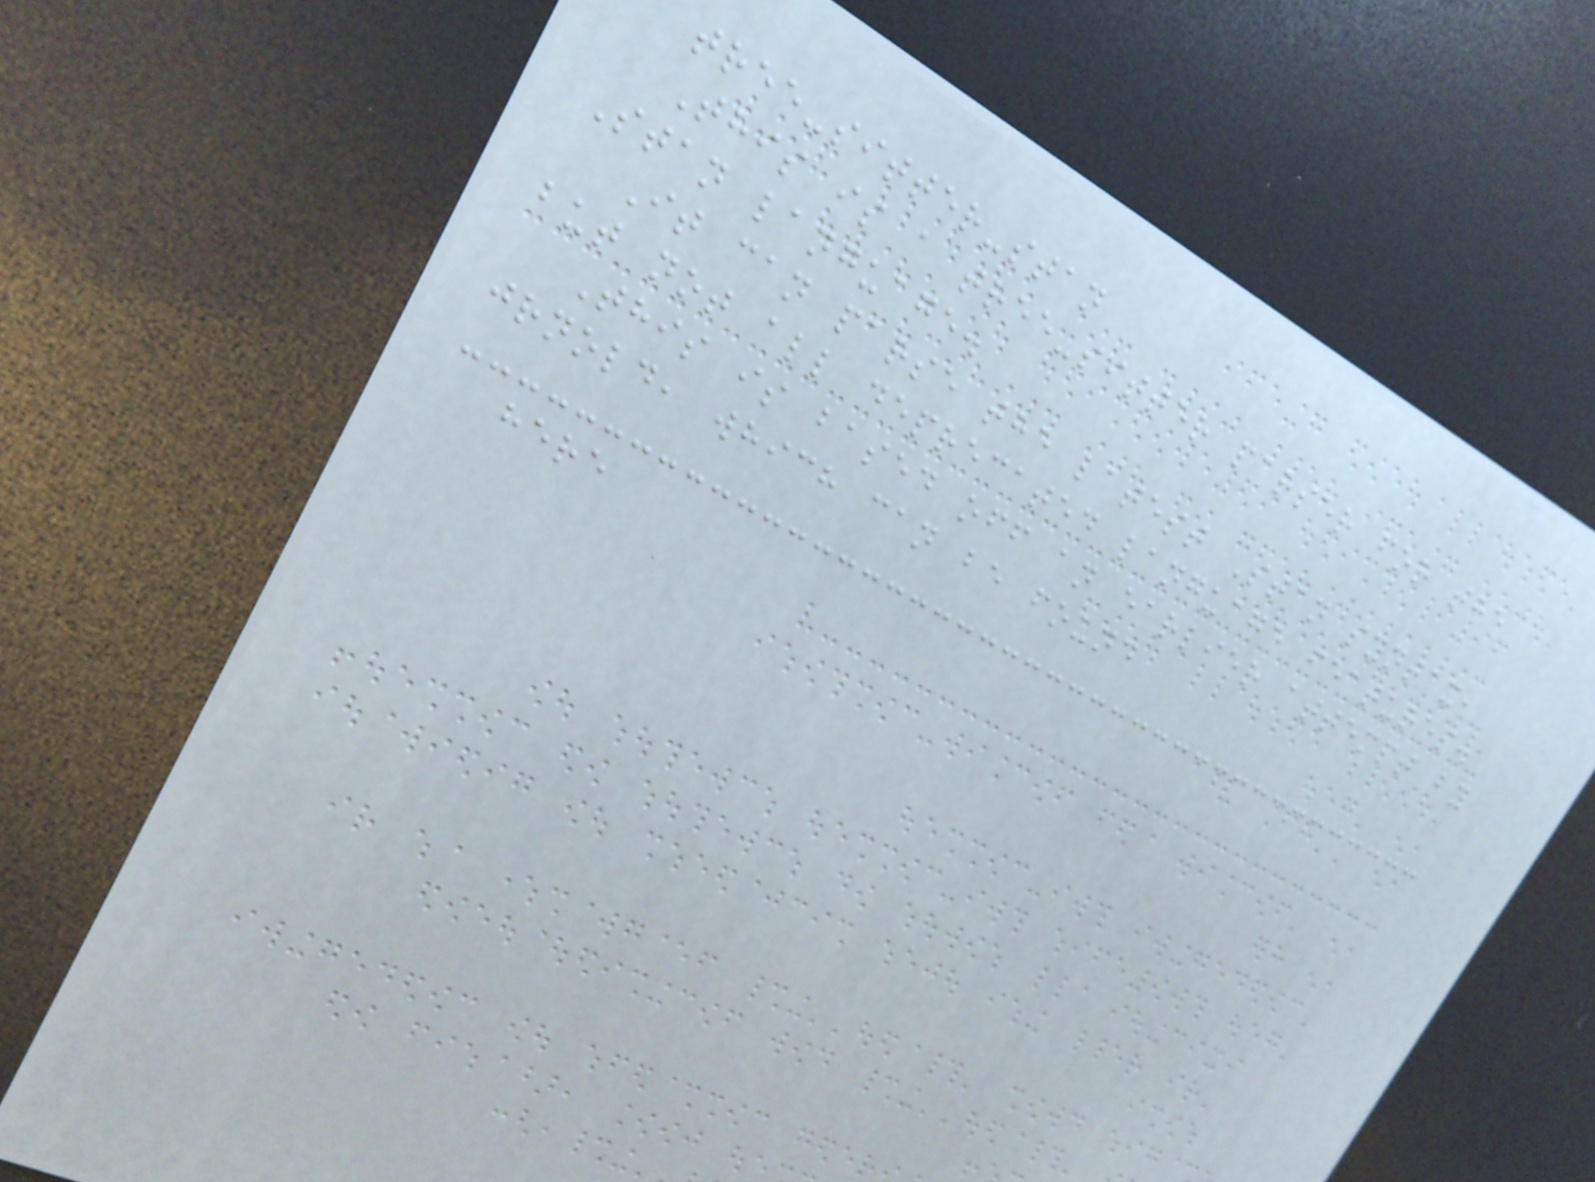tree-sitter-stan
This is a tree-sitter parser for the
Stan language.
It can parse the latest Stan syntax,
but not all deprecated language features.
This is based off an earlier attempt by
jrnold, which can be found
here
